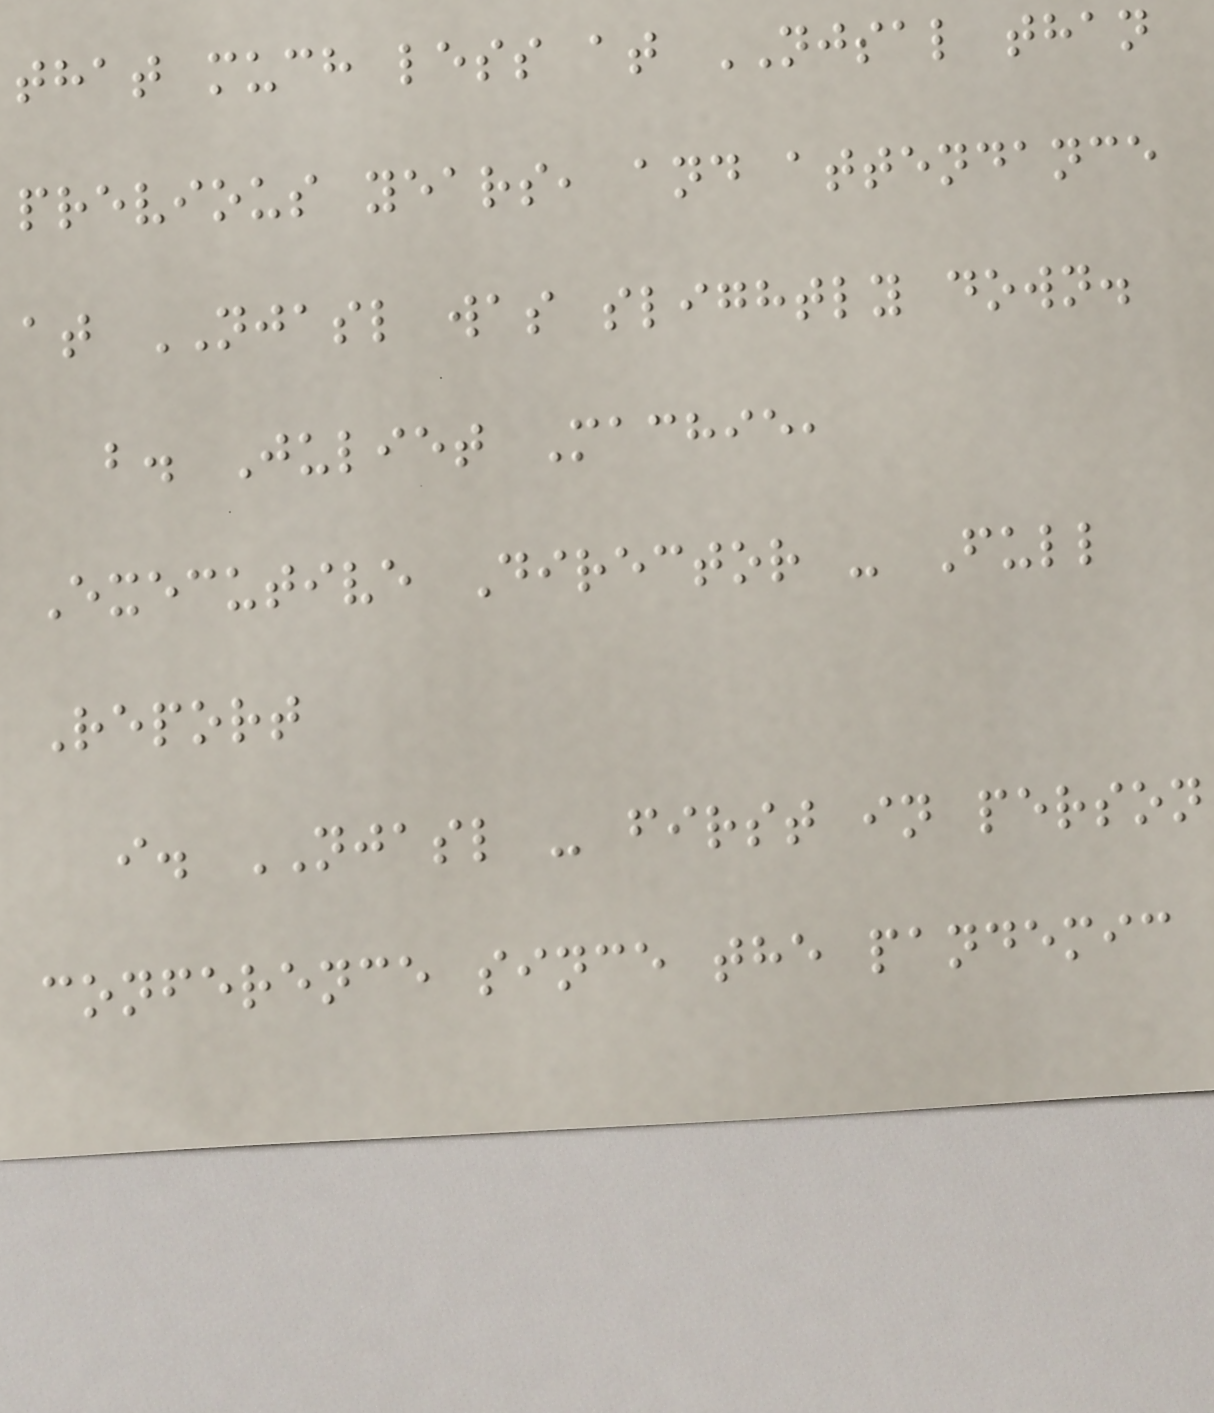that much less at NJSAL than
previous years, and attendance
at NJASL was slightly down.
b. Juliet Machie,
Executive Director - Full
Report
i. NJASL - first in person
conference since the pandemic
